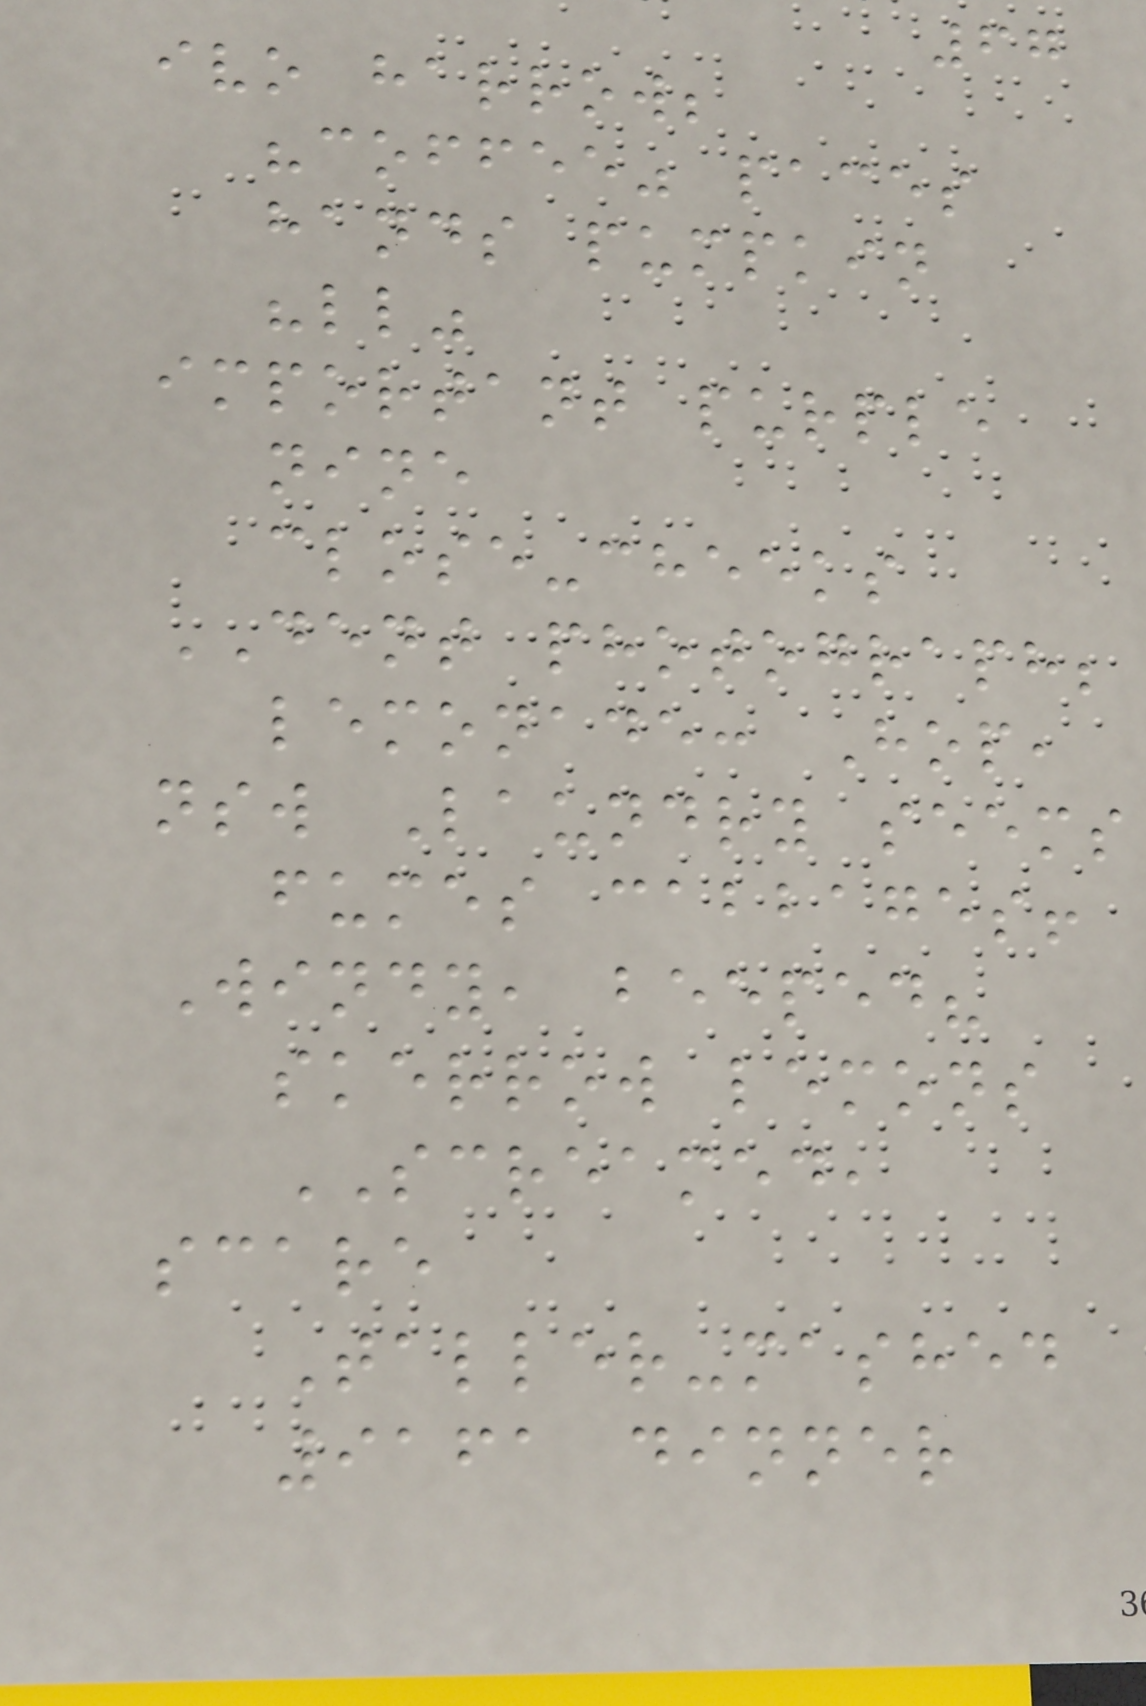67
ivo harrow;
"coffee" paces
hands pumpkin
"ll"
important purple
nine
close-cheeks
DENT photograph;
lemonade: Hop,
nsw Laundry seems
fumes cabbages!
Windy, beeped?
skerrow lemons
SCREAMED,
scare
Taller-mashed
9161 dinner
